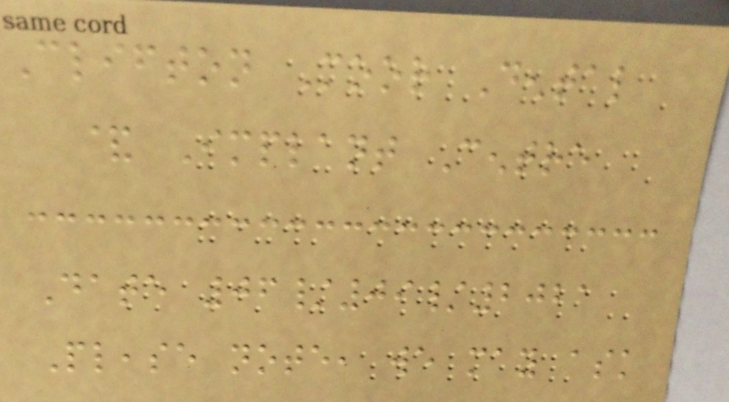Clifton Moor Dental
& Implant Centre
Date 06/09/2021
Please note, we may ask
